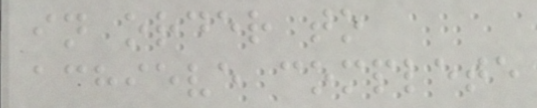in order to
achieve complete
